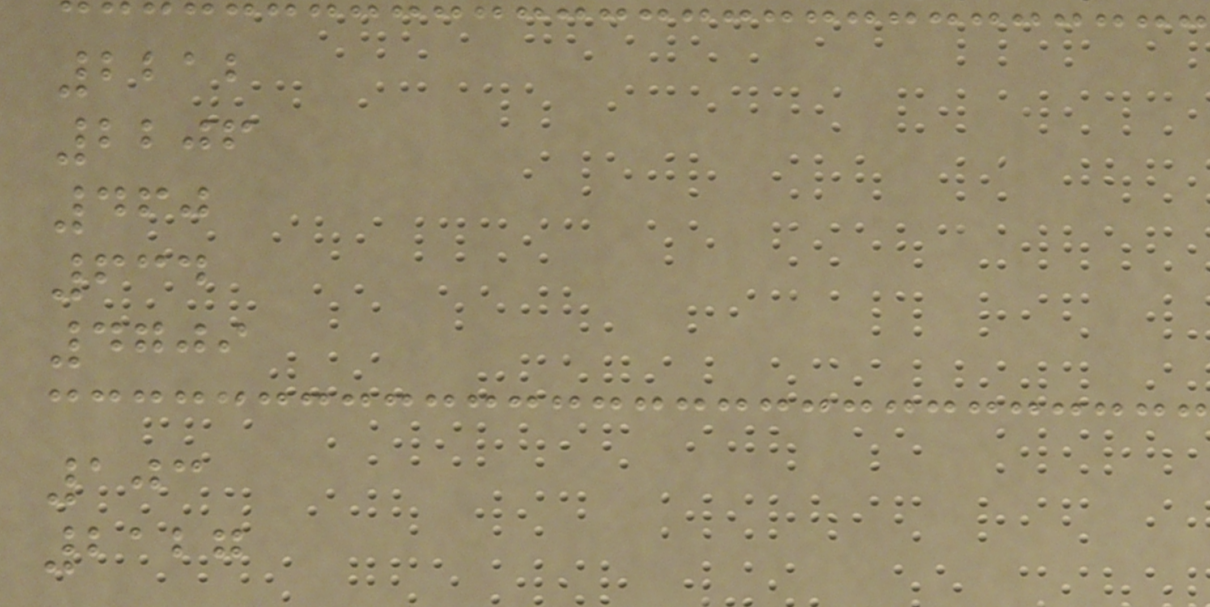2212
2206
460
634
4709
103
2127
